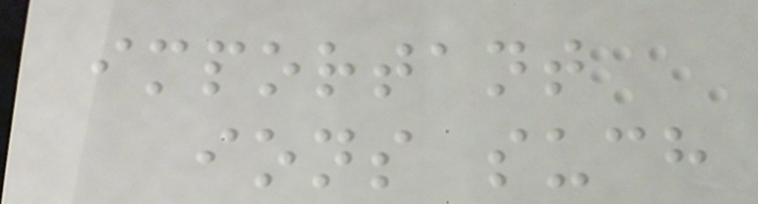important
ions such
